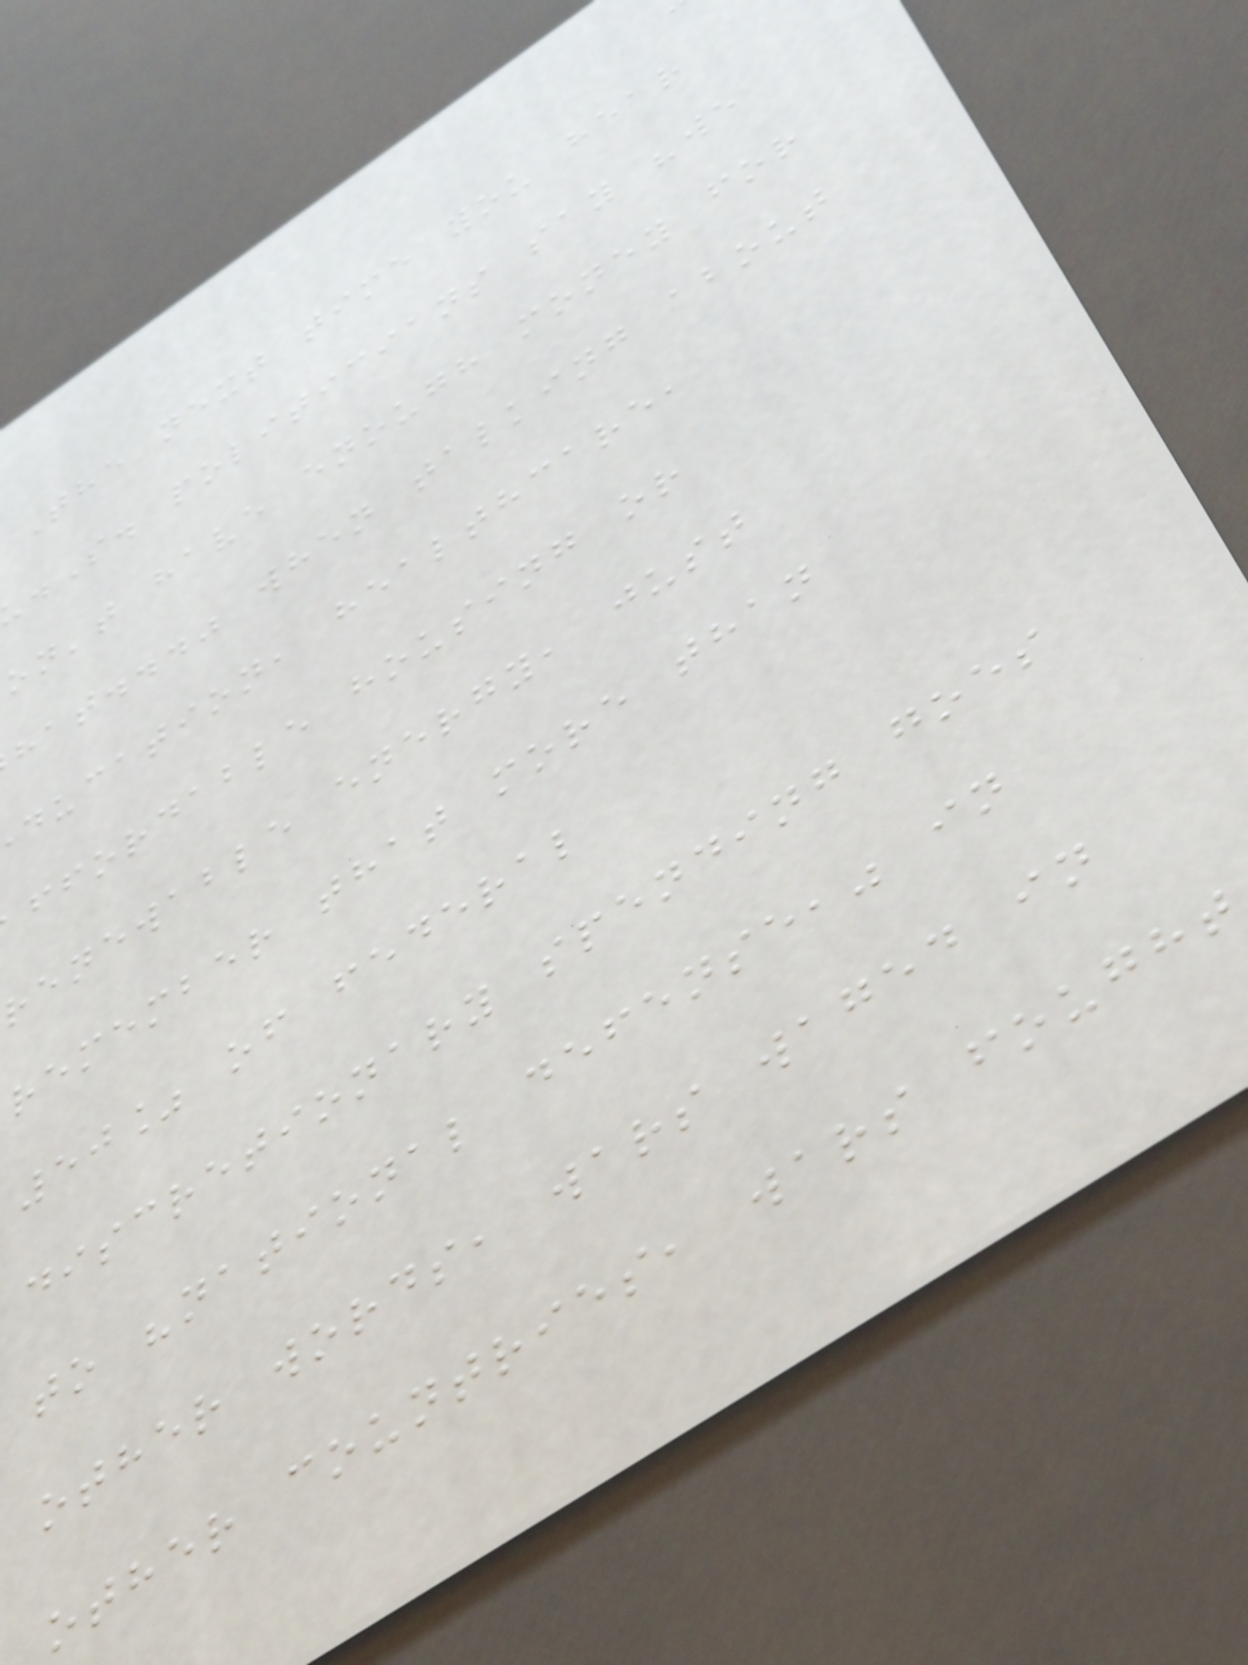The next time you hear
.S. politicians say "we
on't have enough money for
hat..." when talking about
ducation, healthcare,
ffordable housing or
renewable energy, just
remember that more than
50% of federal
discretionary spending goes
to "national defense," in
other words, wars waged in
other countries, wars fought
